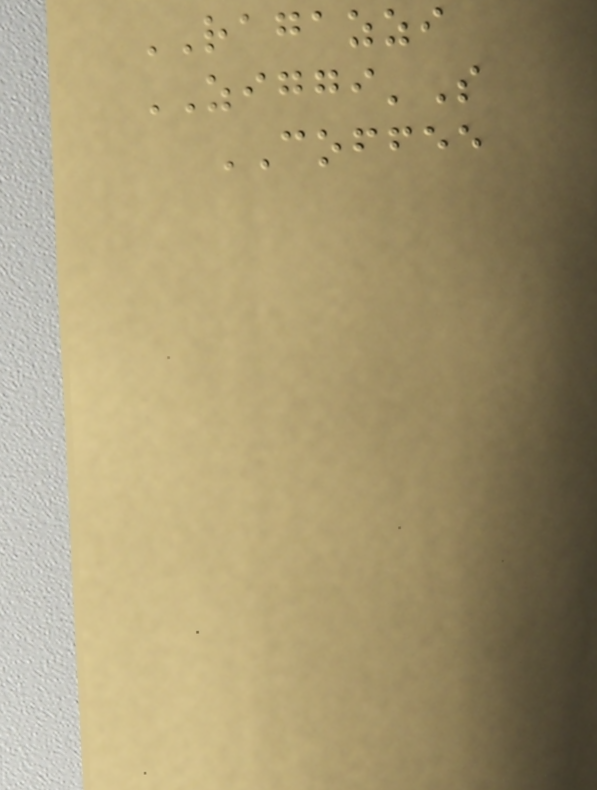RAGAZZI
ZIGGI'S
COFFEE
